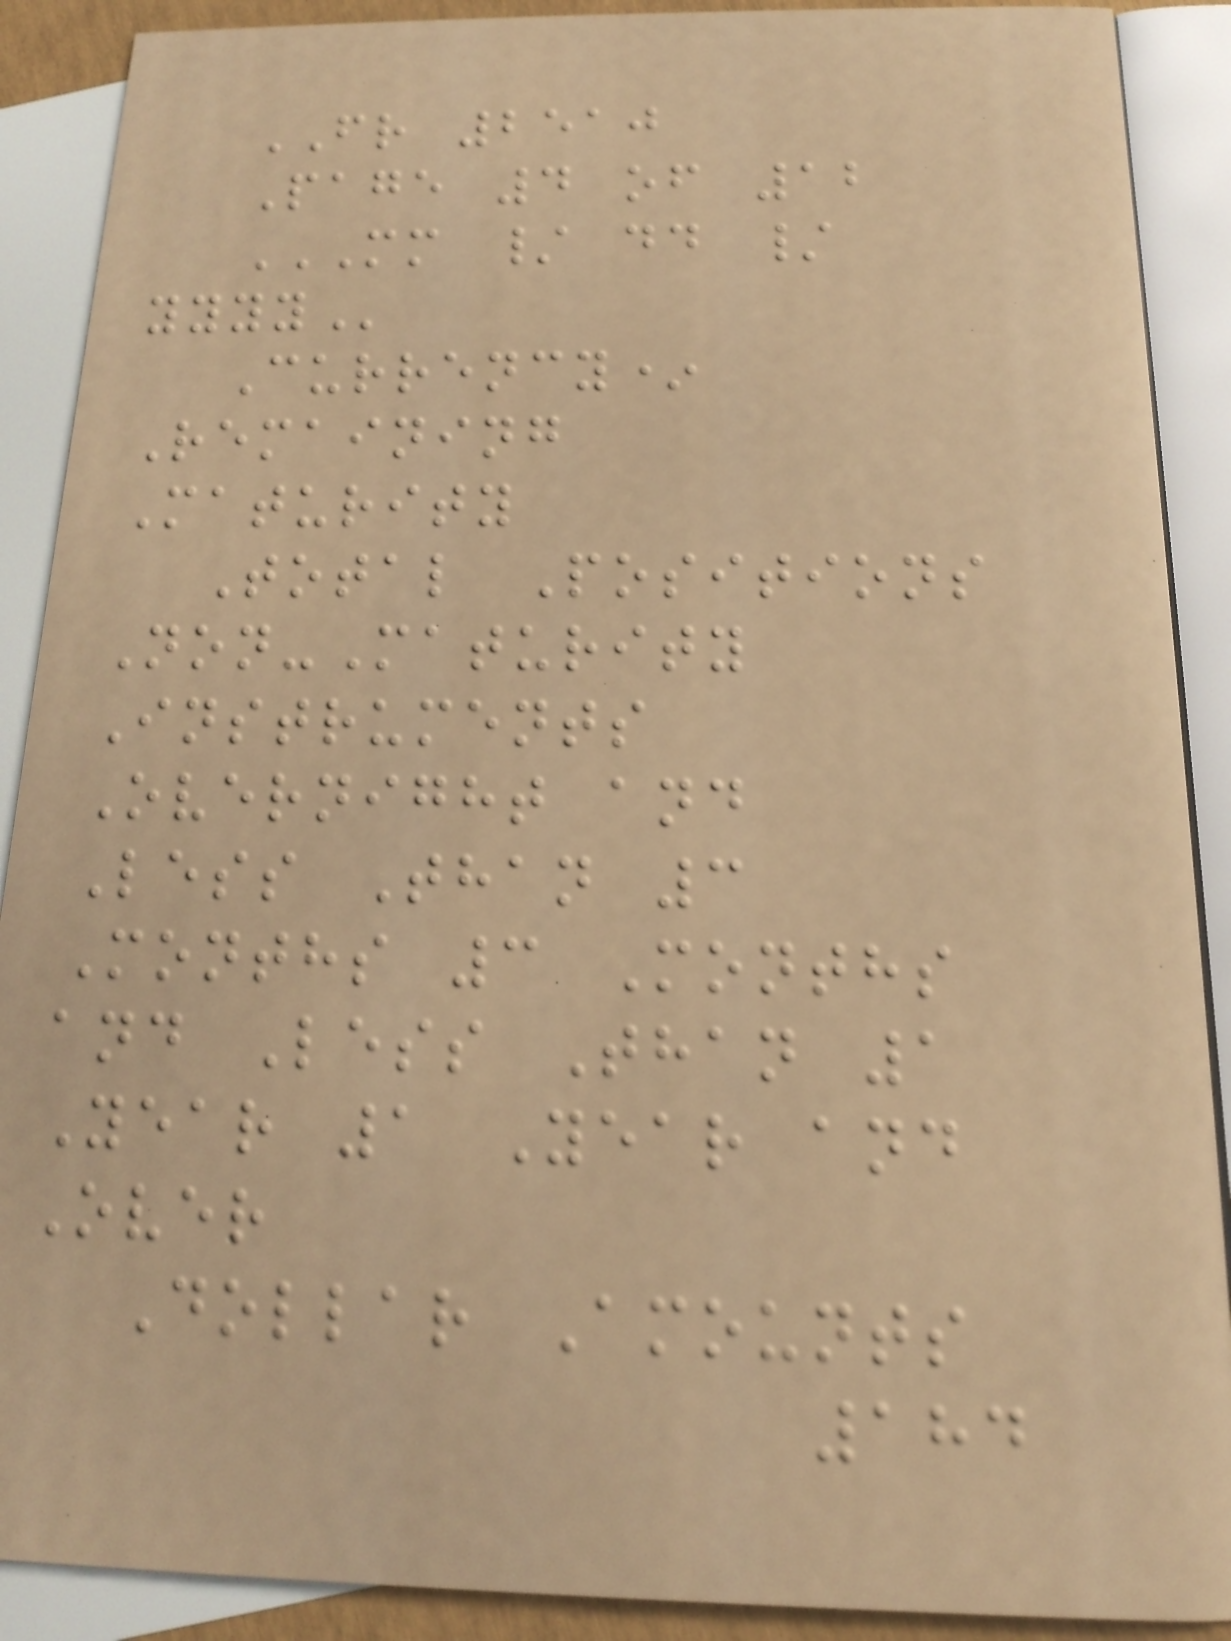FR 2510
Page 4 of 12
MM / DD /
YYYY
Currency*
Remaining
Maturity
Total Positions
Non-Maturity
Instruments
Overnight and
Less Than 3
Months 3 Months
and Less Than 1
Year 1 Year and
Over
Dollar Amounts
184
